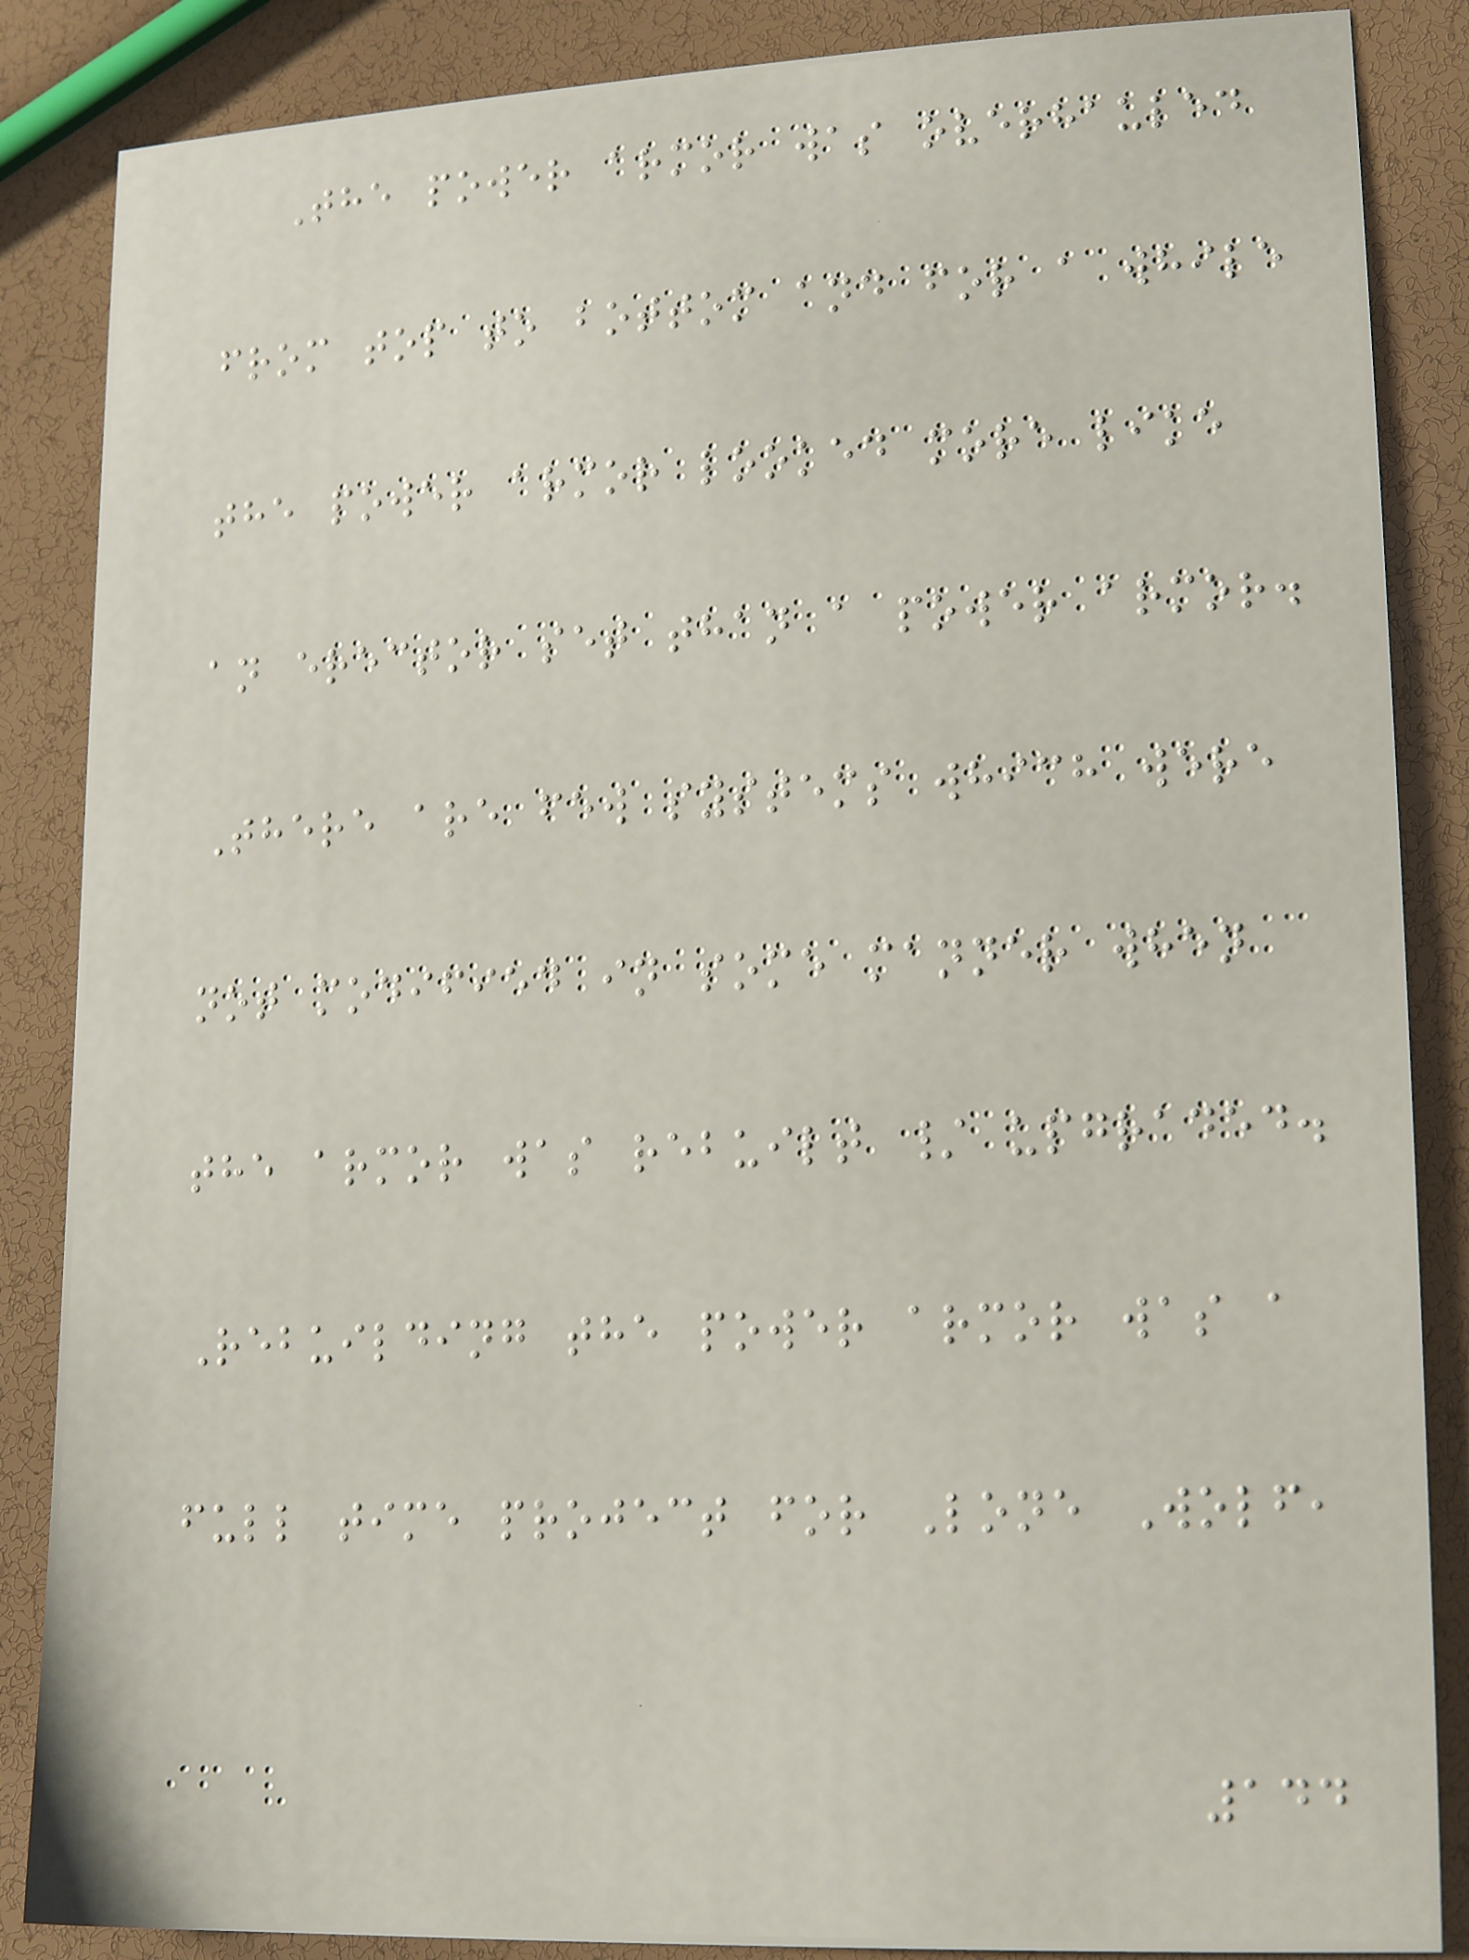The power armor was overhauled
from top to bottom and for a while
the power armor looked more like
an erector set than a power armor.
There are few systems which were
not modified in some manner when
the armor was rebuilt / upgraded.
Rebuilding the power armor was a
full time project for Lone Wolf,
144
